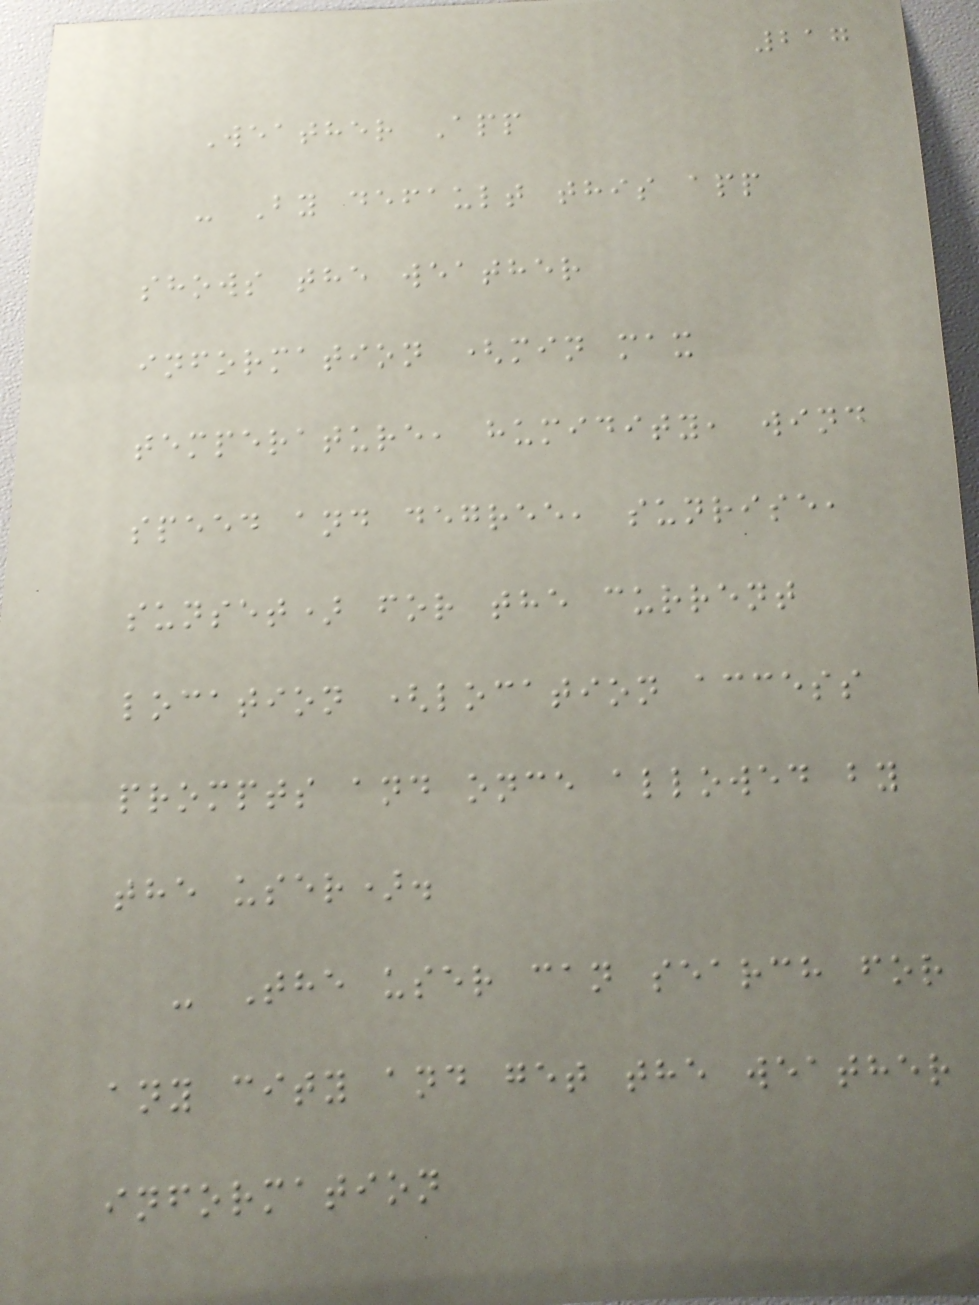217
Weather App
- By default this app
shows the weather
information (min max
temperature, humidity, wind
speed and degree, sunrise,
sunset) for the current
location (location access
prompts and once allowed by
the user).
- The user can search for
any city and get the weather
information
